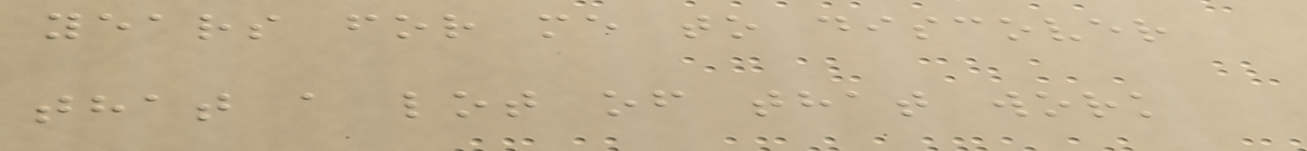years for me to discover
that a lot of that work
